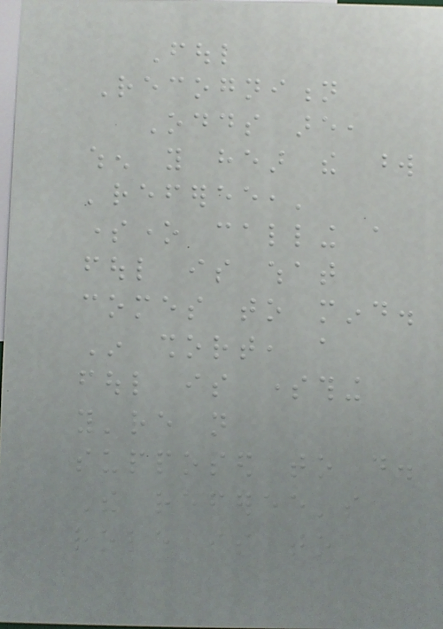Foul
Recognition
Odds are,
when you hear the word
'referee,'
someone calling a
foul is what
comes to mind.
In short, a
foul is something
you're not
supposed to do.
The referee's
role is to
